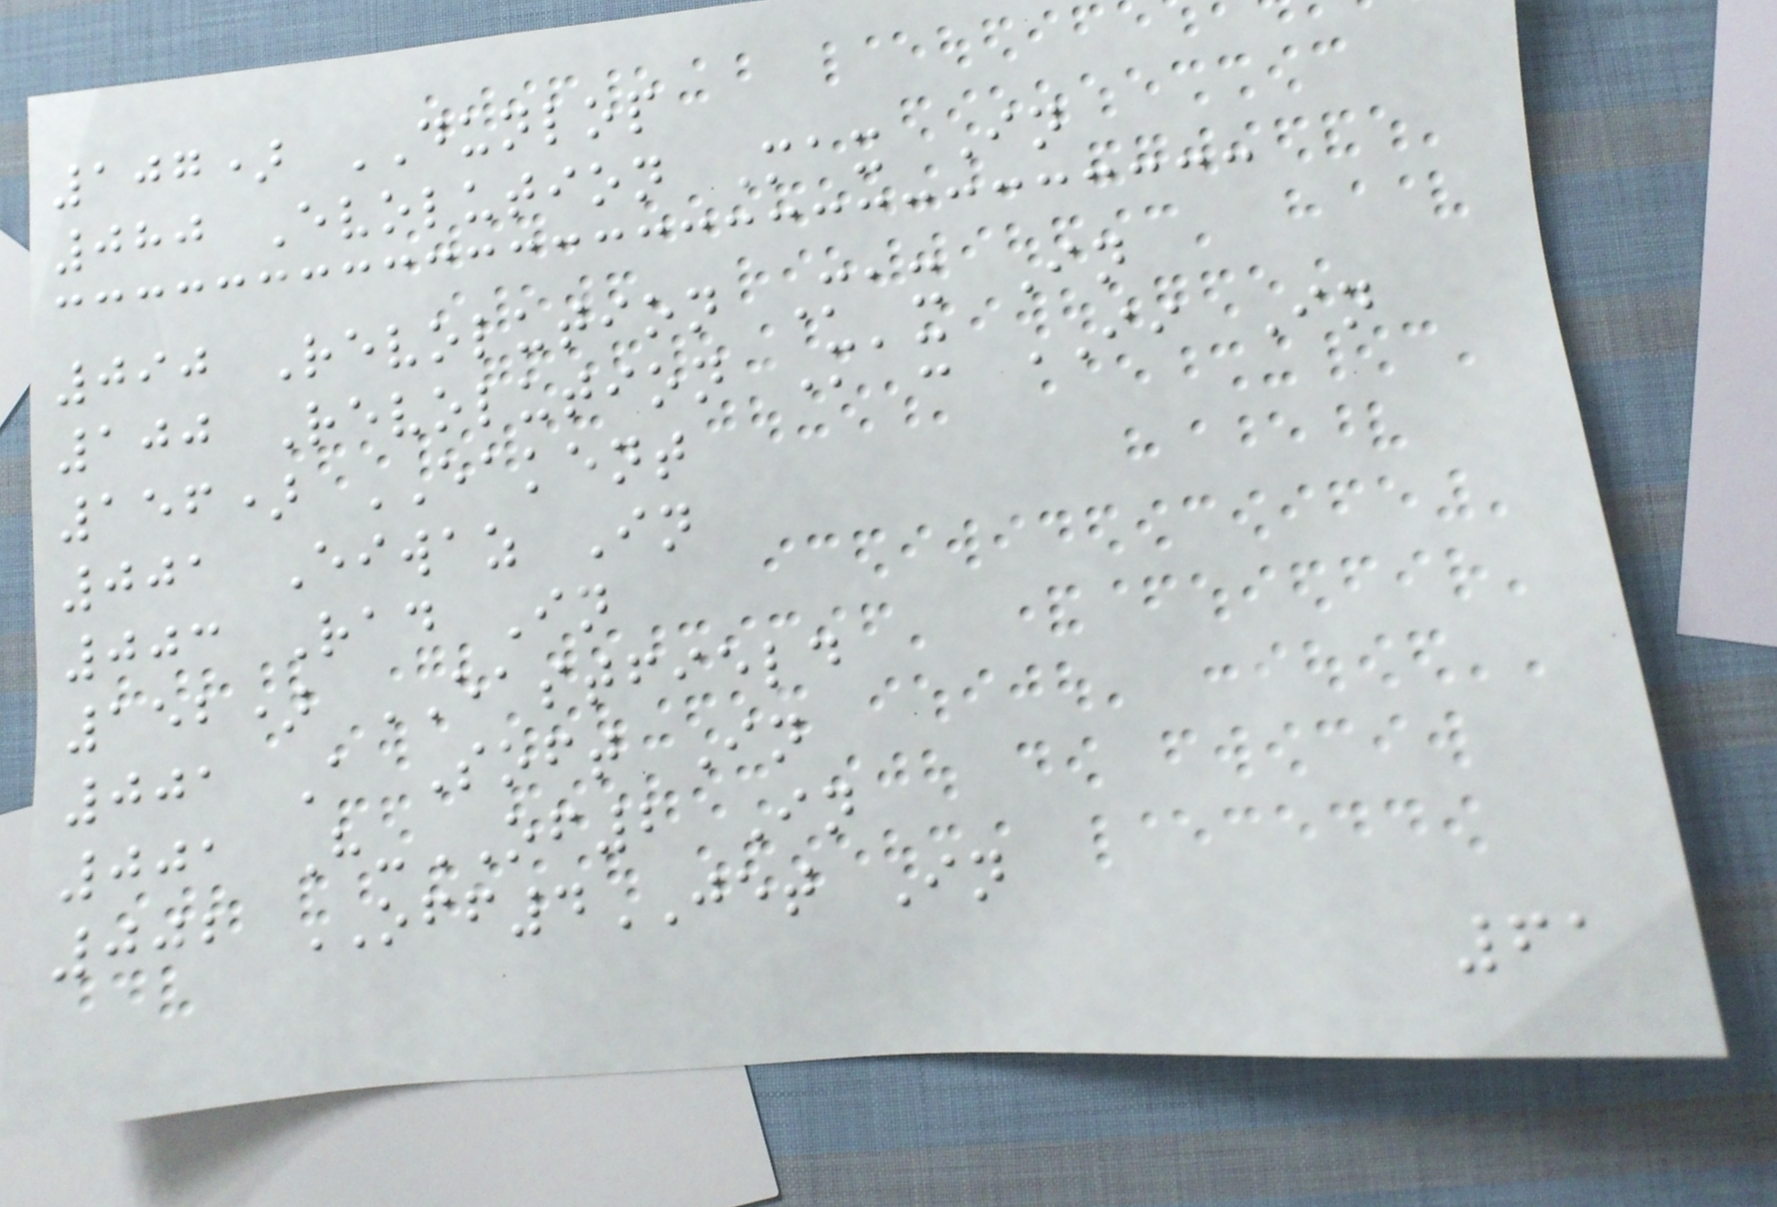107) DUNLOP
080 Evolution Max In
090 Revolution Max In
100 Revolution Max II In
156) EAKENT
001 Eiwaz In
003 Rad In
152) EASTFIELD
001 A Soft In
001 H-OF2 In
002 OFF4JET In
61
